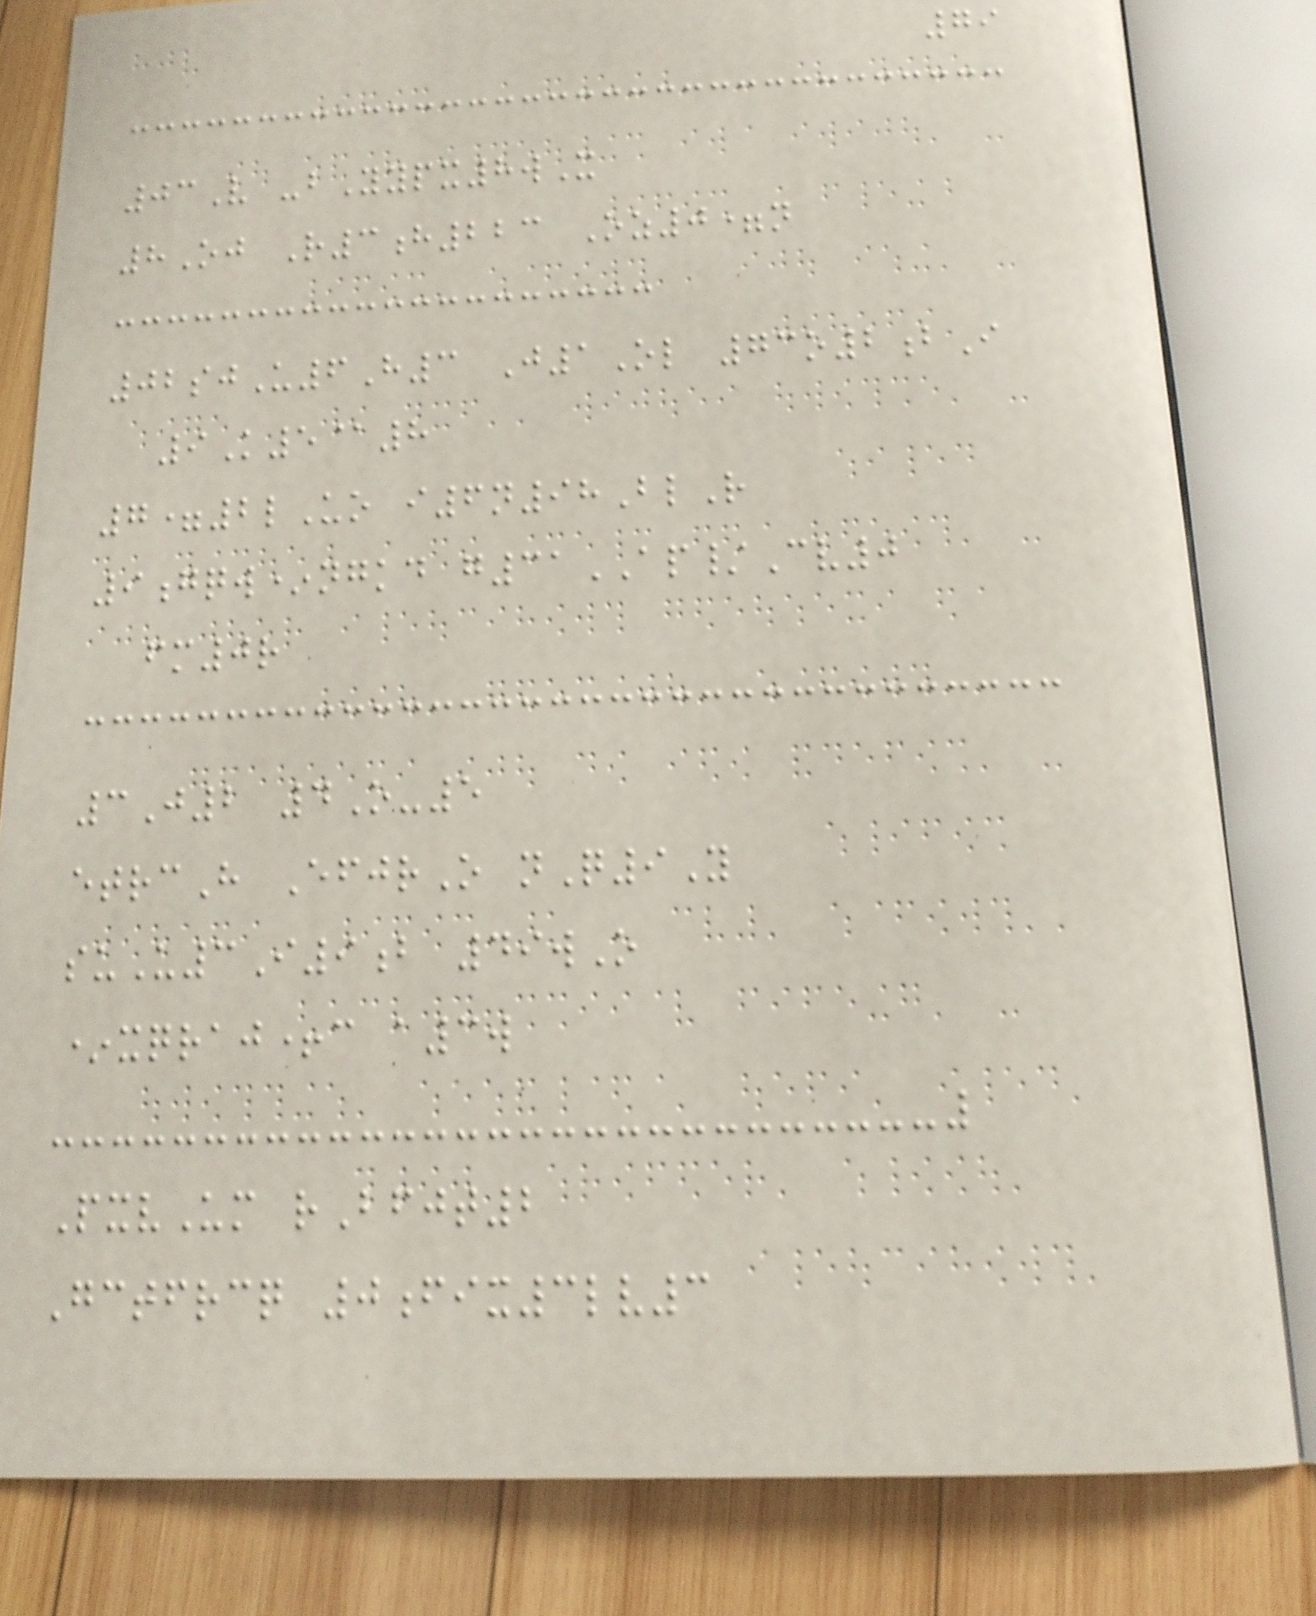79
03V -bYypx8wX
8Oj R3h223 Oz0=n
02sjU6H3 J1Ol 73o2bI
9K5@8
7=2lUo i6n98BlR
9gqw*ngkd g31AP/Cv0
fm0r
3J2 4O-5
etrcH EfjrO nQ9Y
suU3I9b 49wO
*xqraj+c a3w
PxvUm rBfjt2
Gctfrcq 0fix3lv3
